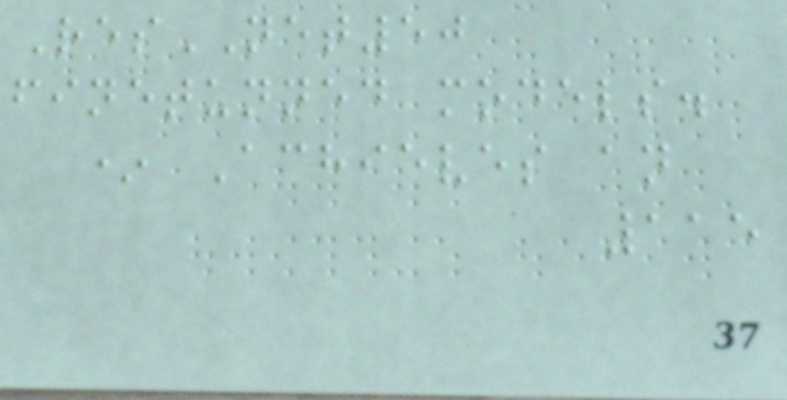ResNET50
finetunned models.
* Achieves an
115
